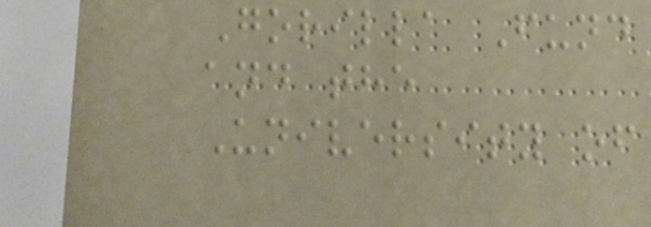Gorilla Fund
and the
University of
